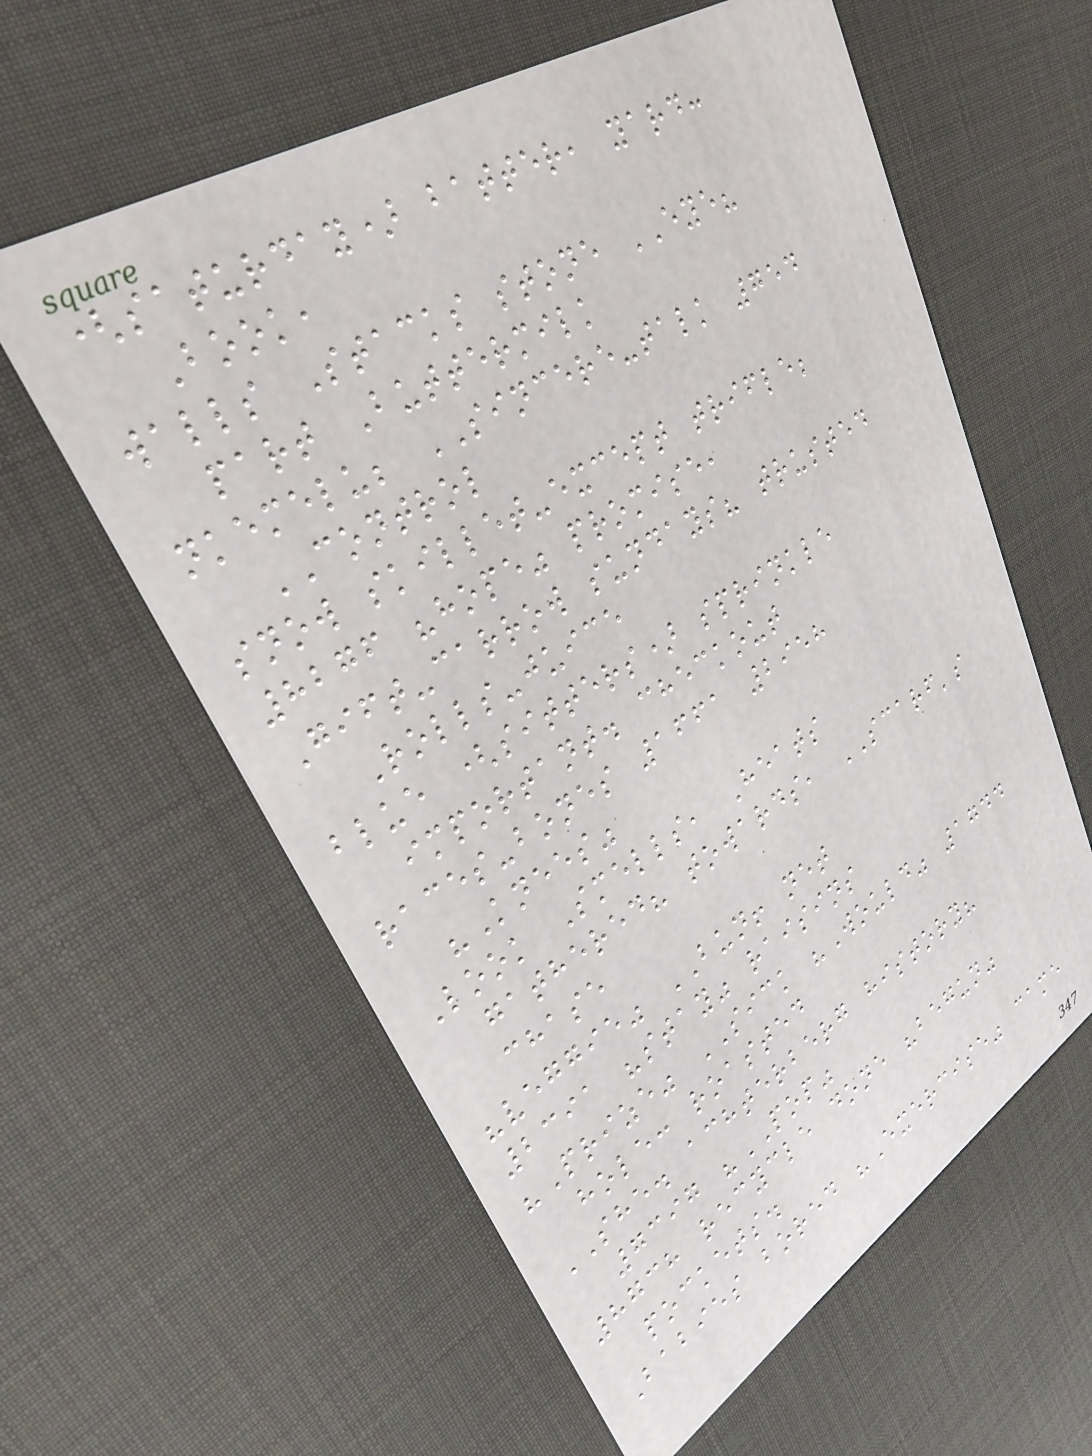(saturday) batter, yard:
Book,
walls Stacks stone EYE?
part Buttermilk
nkemelu; SINCERE-talk 754
CONTROL
snow skillet-except trifle;
8276 "hope" promise,
Gift-carrow sundays? trusted
Rolls-juice
blue (sitters) sprinkle
important. checkout
races-bones 1661 2958
"Knees"
Look Smells, Heats
gathered? towards, SCARF's
chase
"veggie" BUN! net
2391 "stay" raisins
"Prize" SICK "Would" 1744
hole: roasted
SHE. achterberg history?
7397 "POP"
8738 recycle done "begun"
pockets.
Babies bored "Exercise" came
